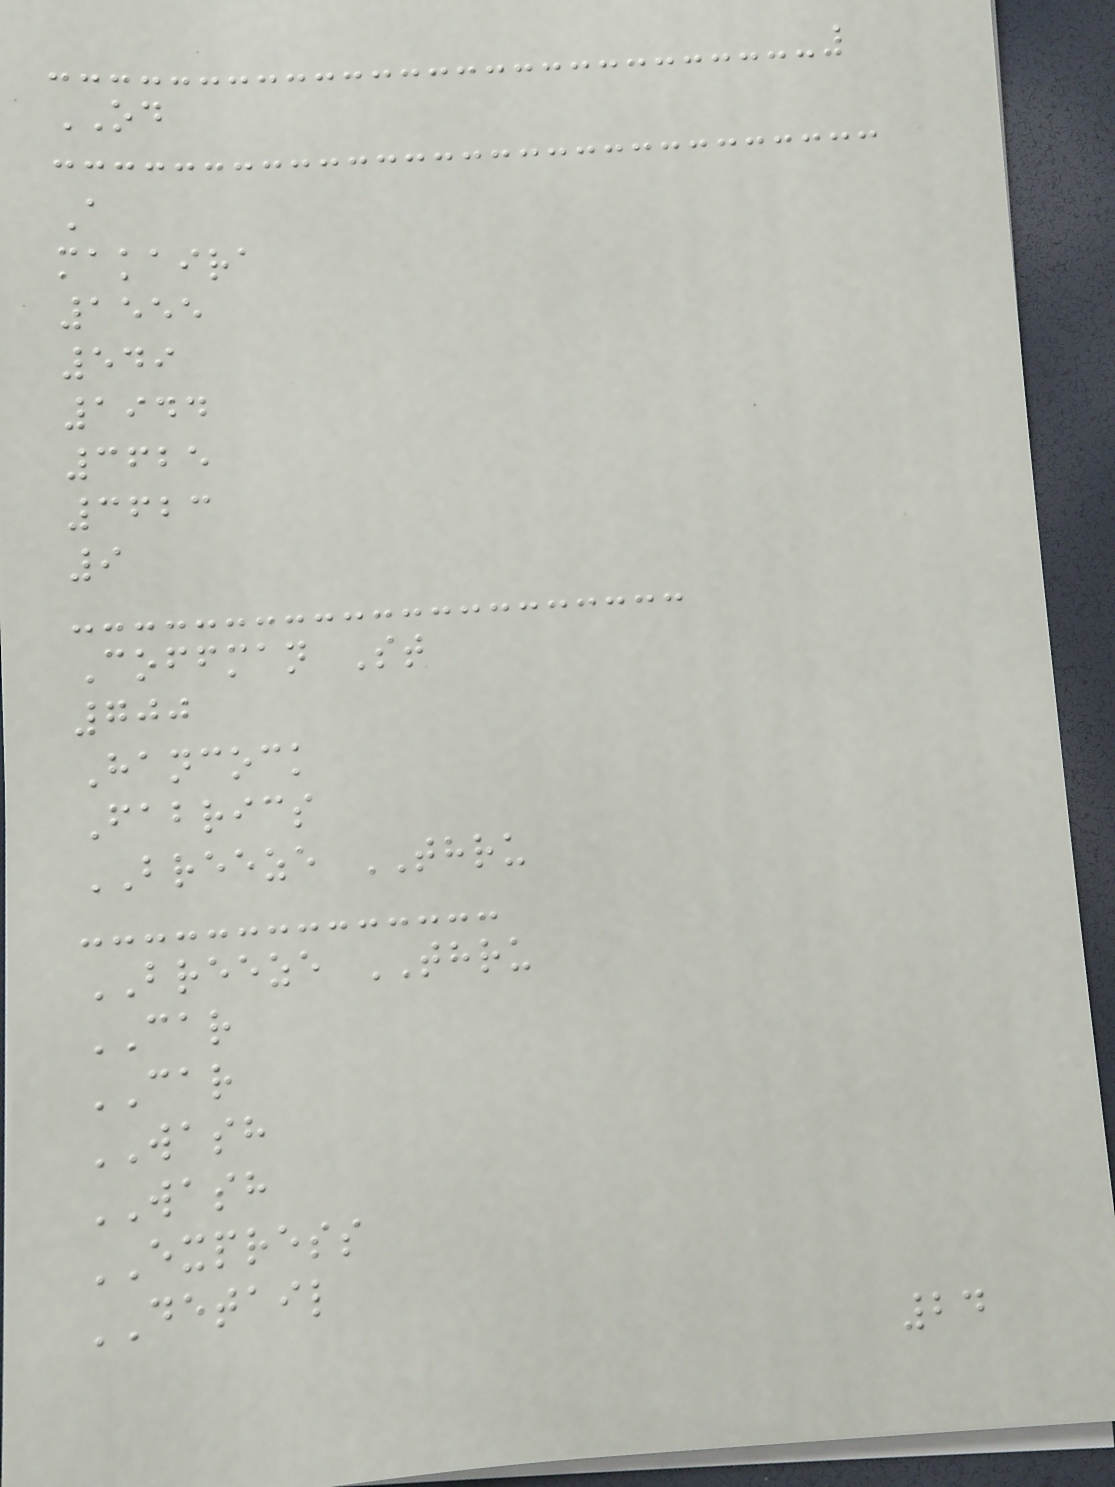OD
A
makaira
1555
549
1944
3625
3623
9
Coffman St
700
Hancock
Fabrics
BREEZE THRU
BREEZE THRU
CAR
CAR
WASH
WASH
EXPRESS
DETAIL
24
